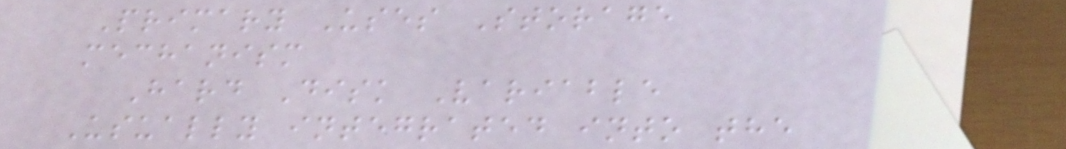Primary Uses Storage
mechanism
Hard Disk Variable
Usually integrated into the
